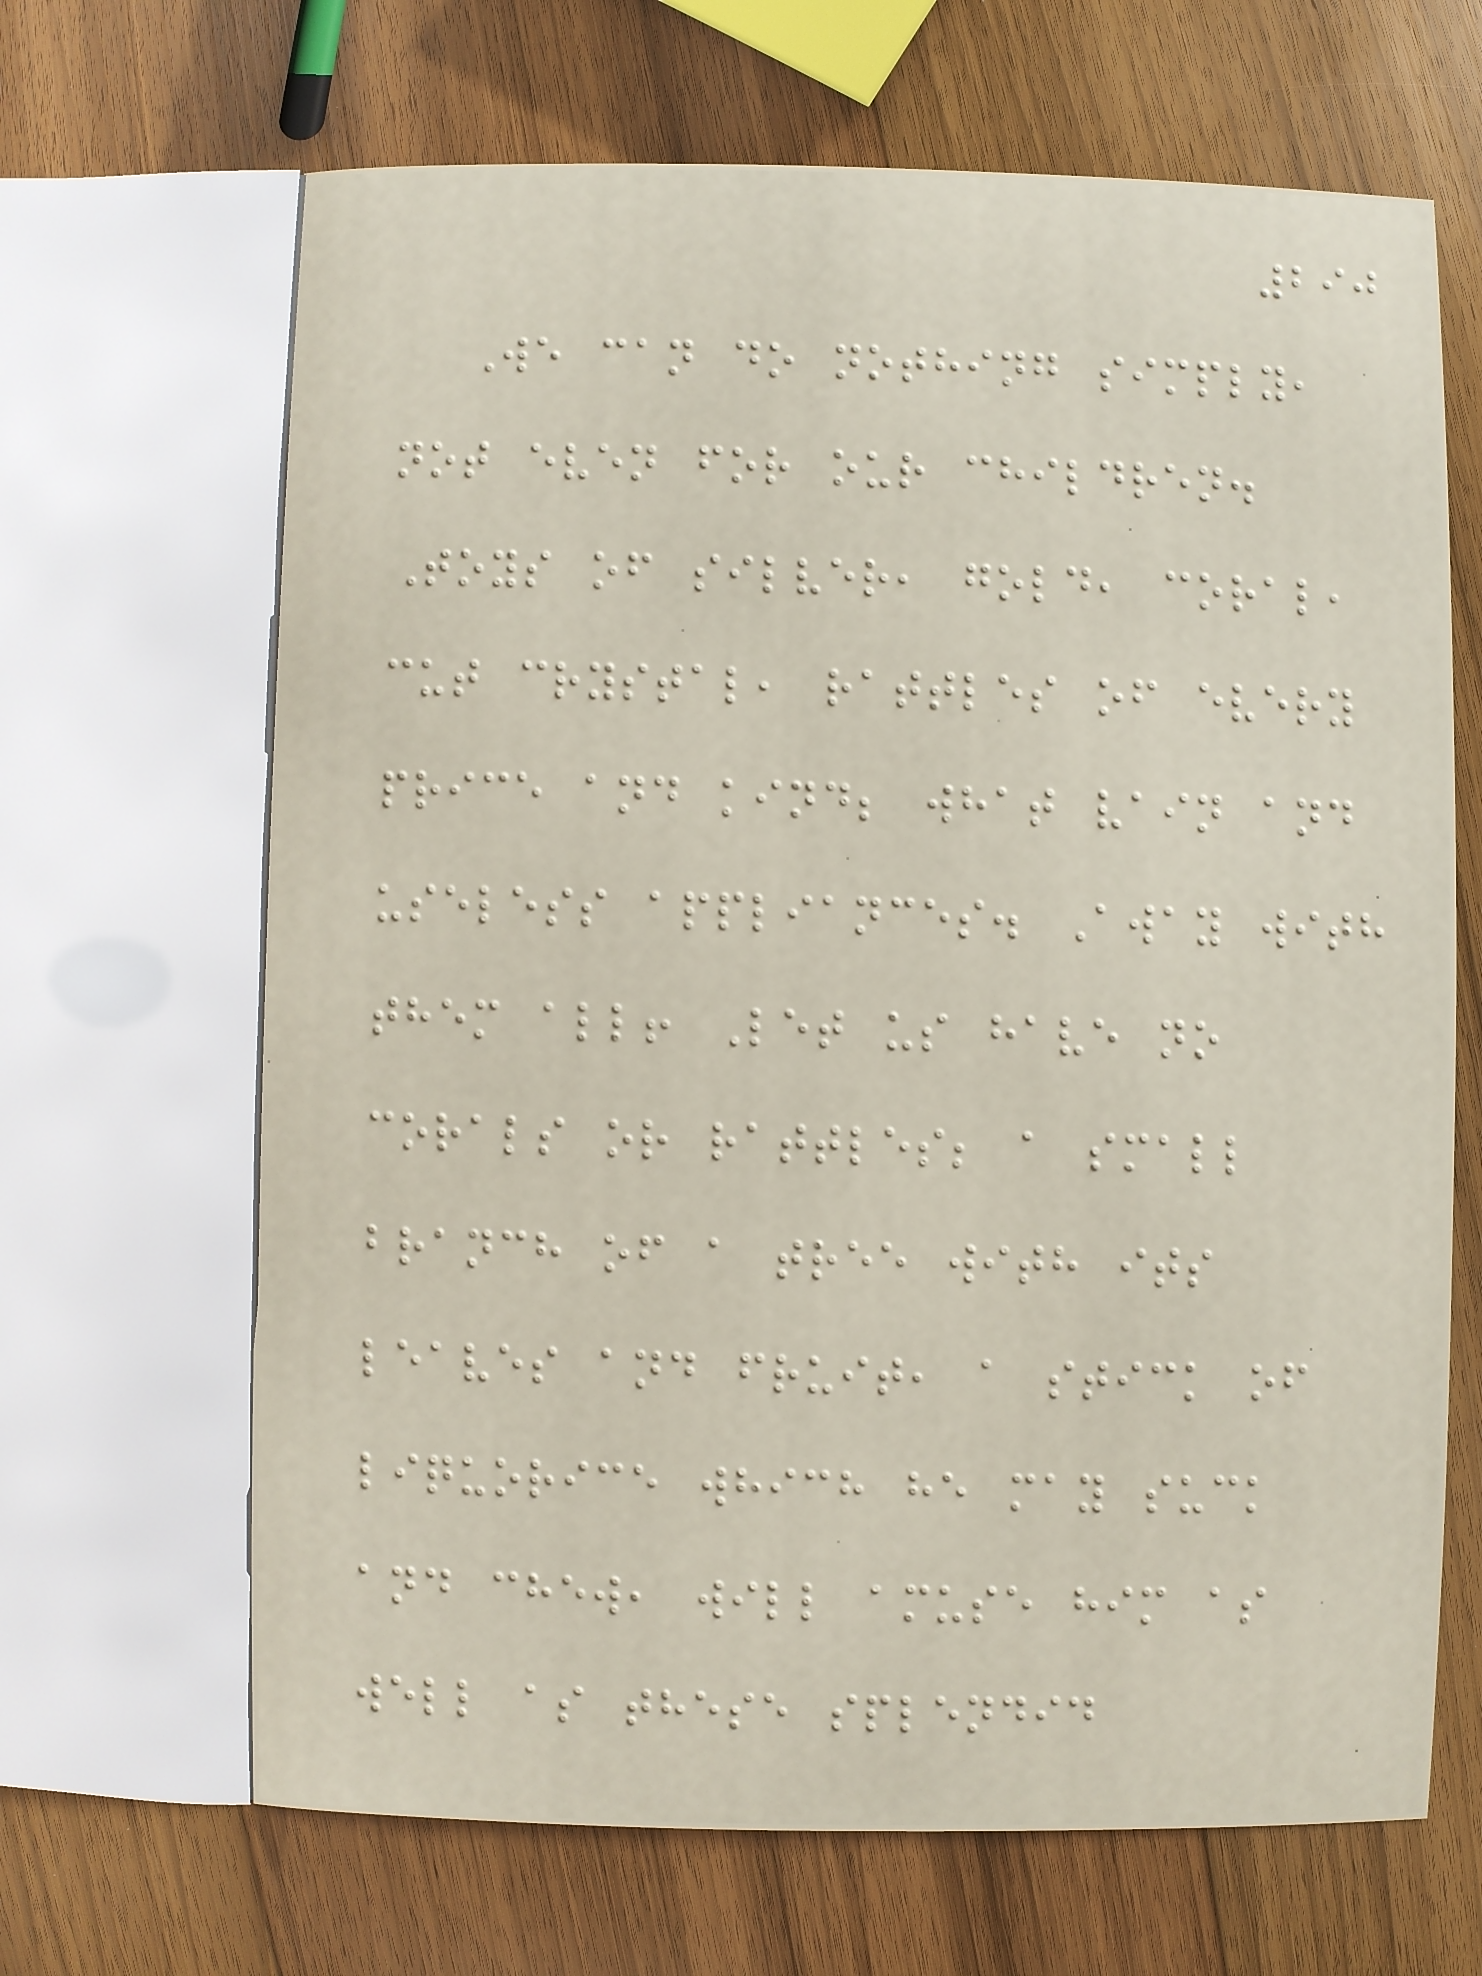290
We can do nothing simply,
not even for our children.
Toys of silver, gold, coral,
cut crystal, rattles of every
price and kind; what vain and
useless appliances. Away with
them all! Let us have no
corals or rattles; a small
branch of a tree with its
leaves and fruit, a stick of
liquorice which he may suck
and chew, will amuse him as
well as these splendid
